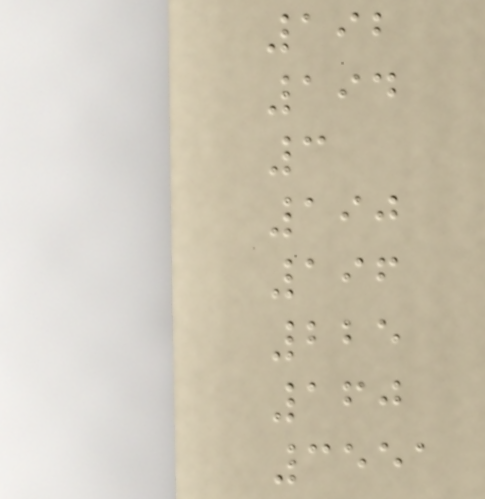192
194
3
190
196
225
160
3551
